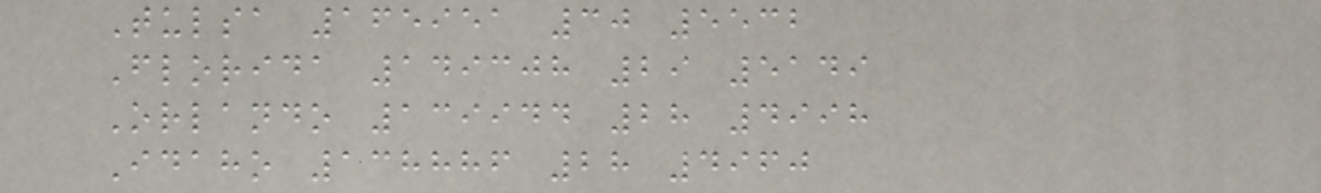Tulsa 165951 30 5532
Florida 149308 29 5149
Orlando 139944 28 4998
Idaho 138886 28 4960
